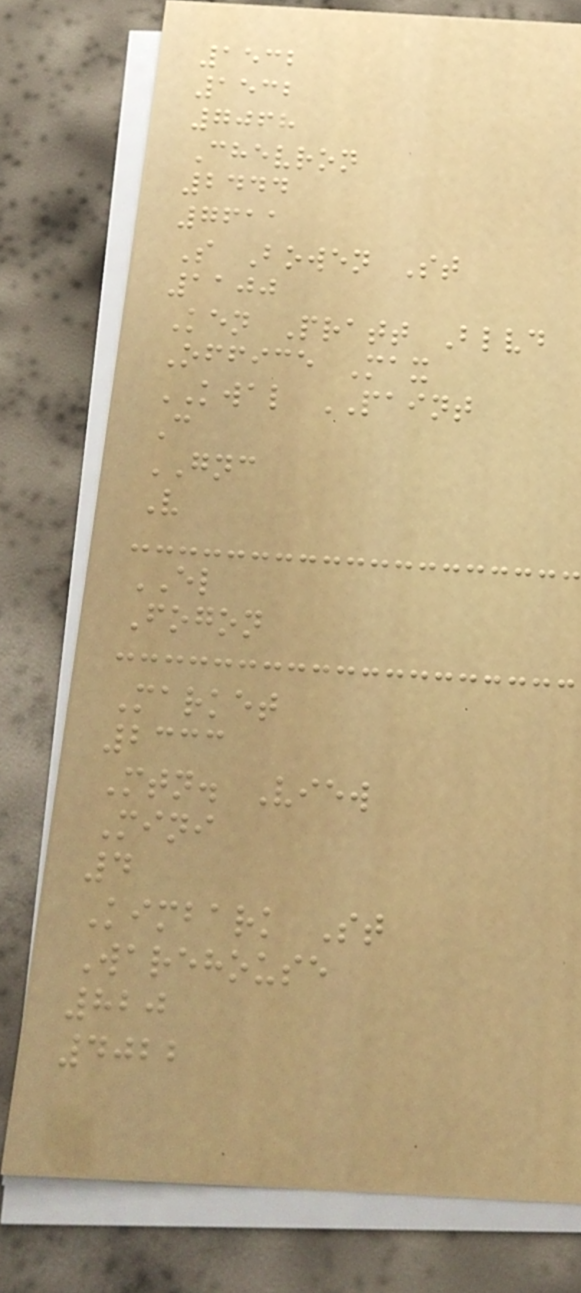1532
1532
7068
Chevron
2444
7611
S Bowen St
1100
Ken Pratt Blvd
Office Max
KWAL PAINT
C
GNC
V
EL
Fogon
Market
2333
Mtn. View
Mini
4
Kimbark St
Warehouse
820
4022
